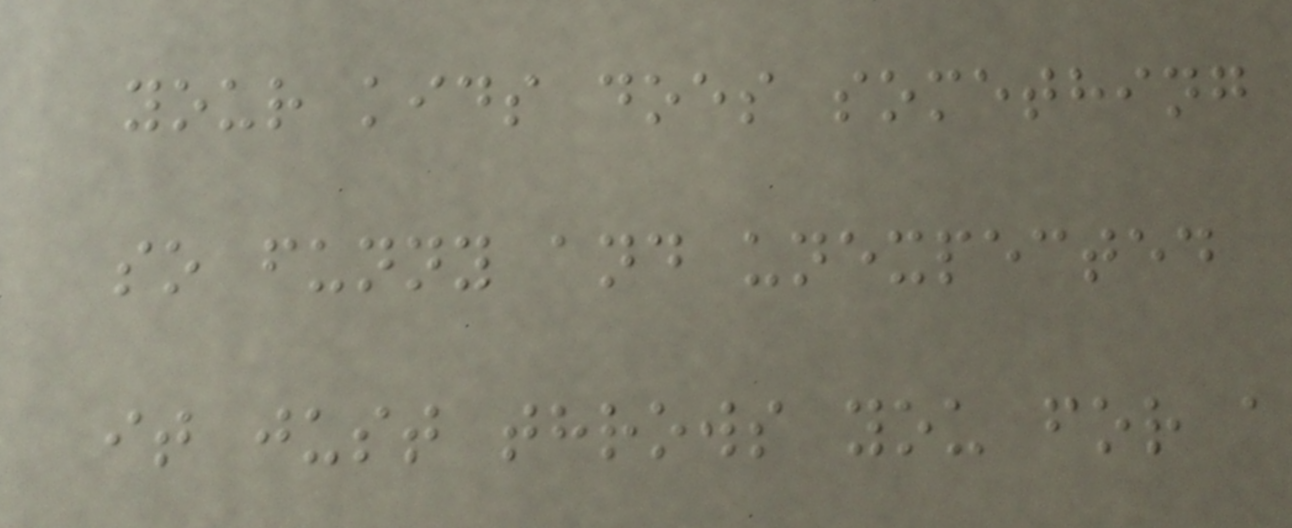your kids does something
so funny and unexpected
it just throws you for a
